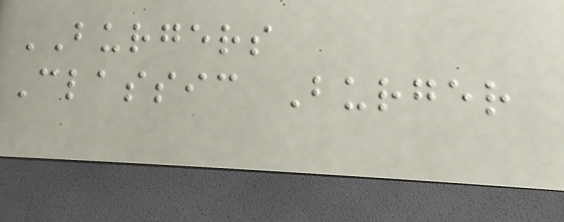BURGERS
Classic Burger
